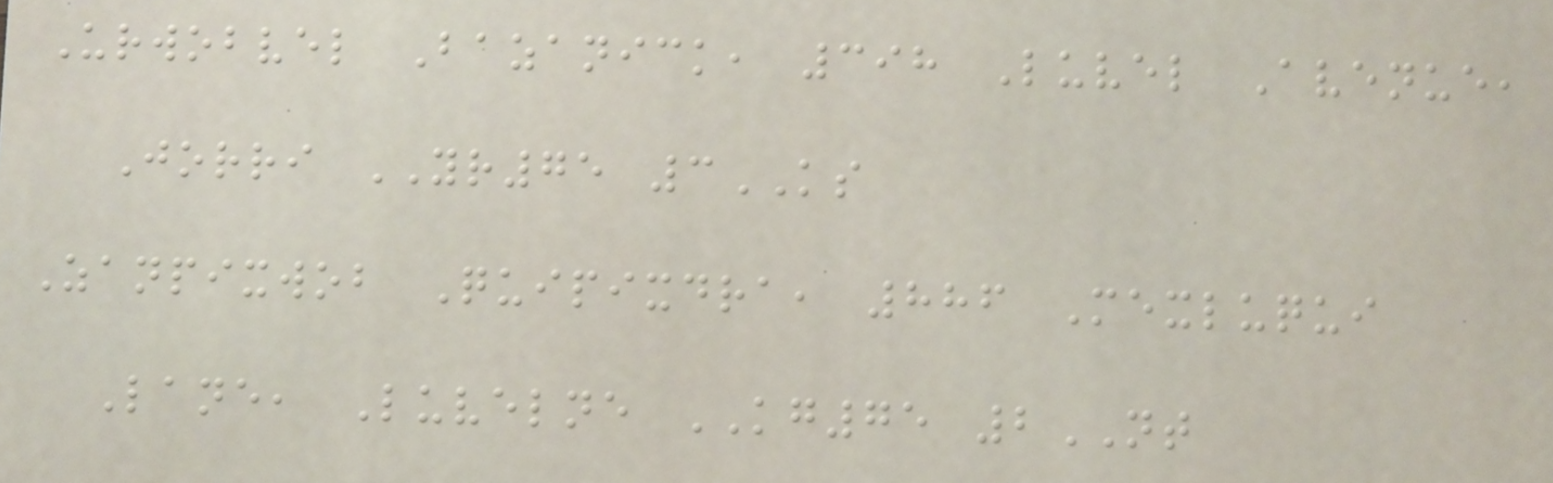Urwobvel Bazanick, 398 Luvel Avenue,
Jorri YR75 3KS
Zanpixwob Quipixdra, 886 Mexluqui
Lane, Luvelne KG75 2NT
